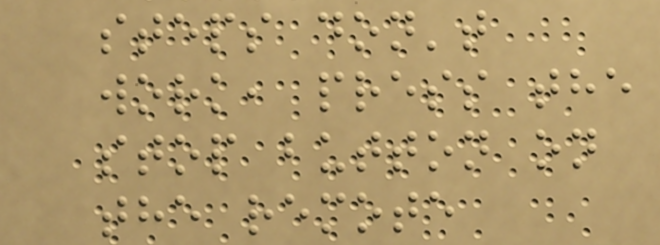steps don't
work, press the
stop button on
the remote
